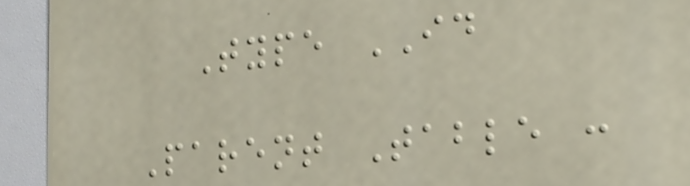Type ID
Parent Table :
